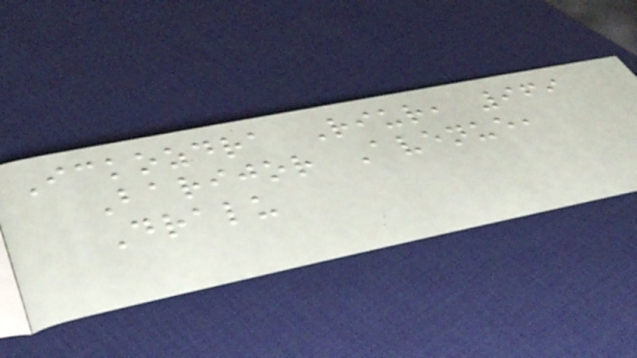Ickozdra Riur, 969
Barijor Avenue,
Dralu
